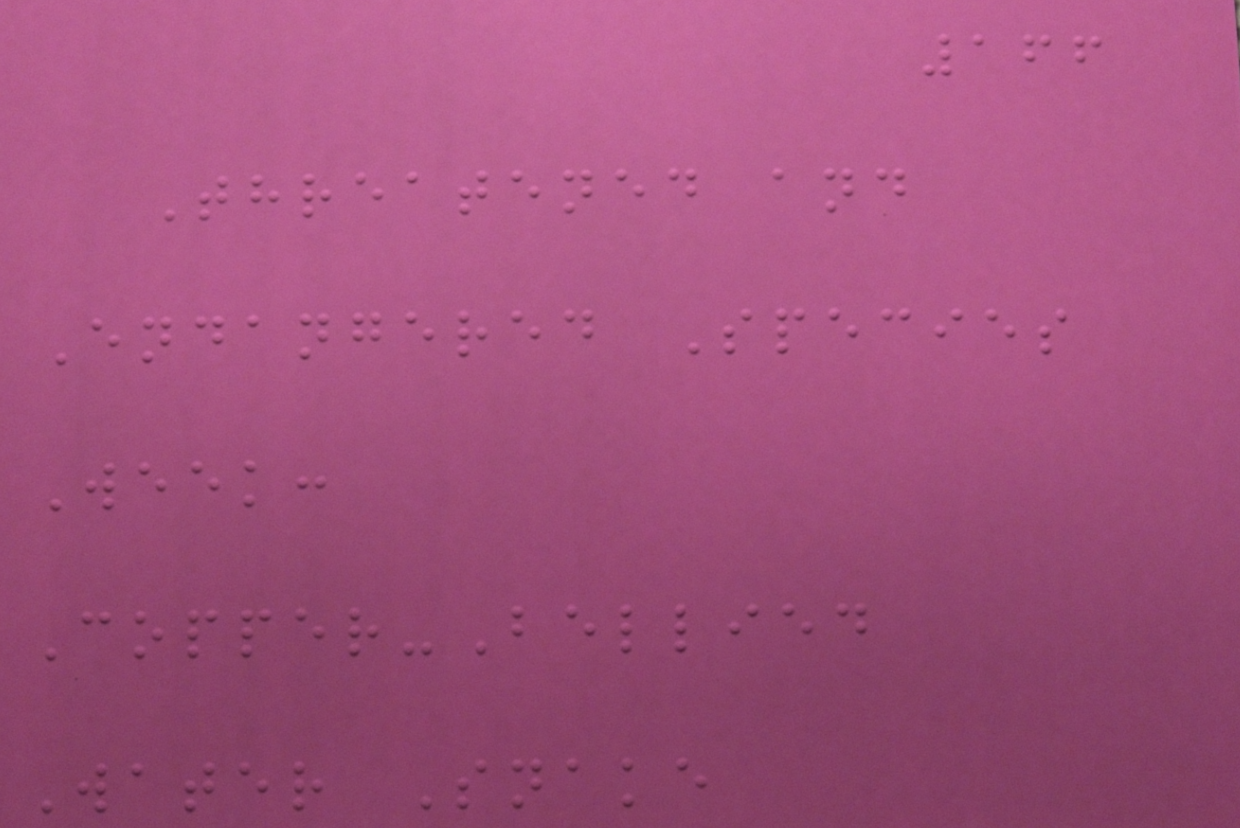166
Threatened and
Endangered Species
Week:
Copper-Bellied
Water Snake
